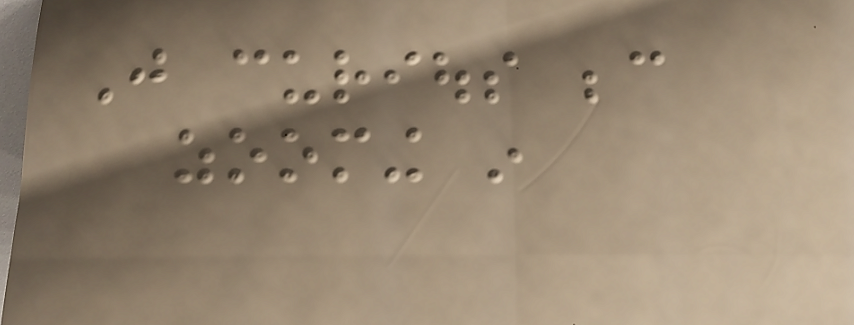Just curious because
zooming in
